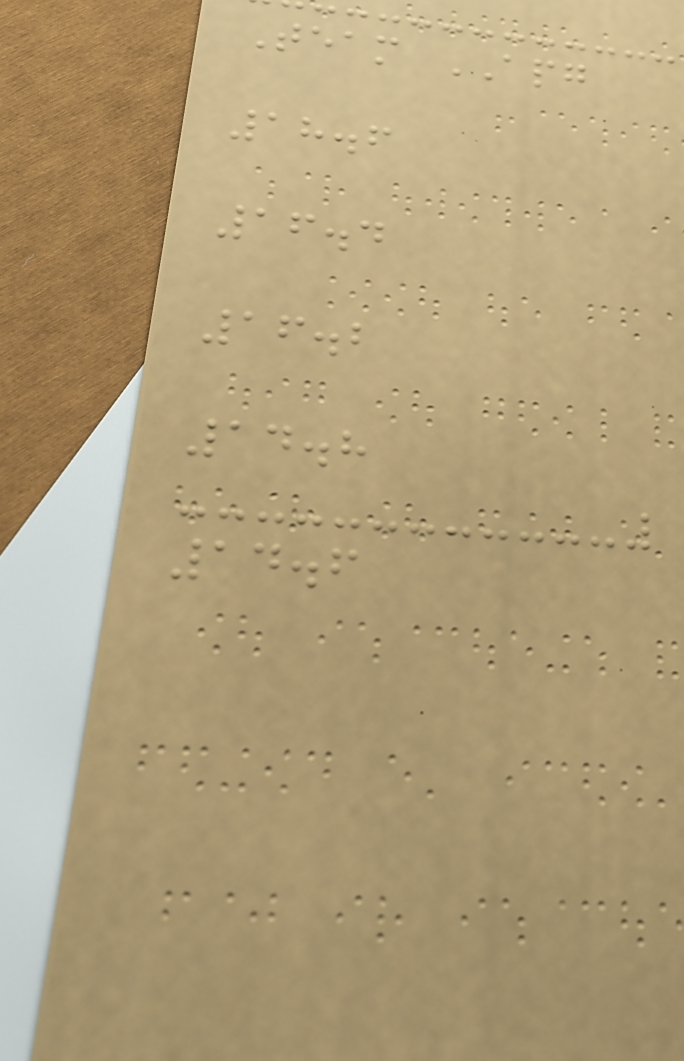Team APG
18.6
16.4
16.2
14.8
14.6
